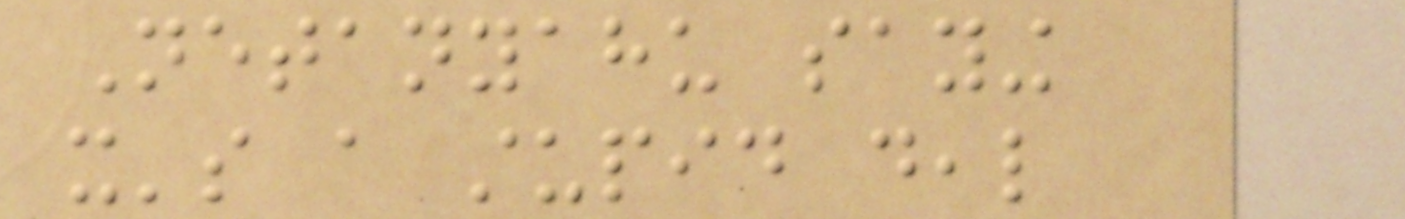Netanyahu saying
it's a stupid deal
